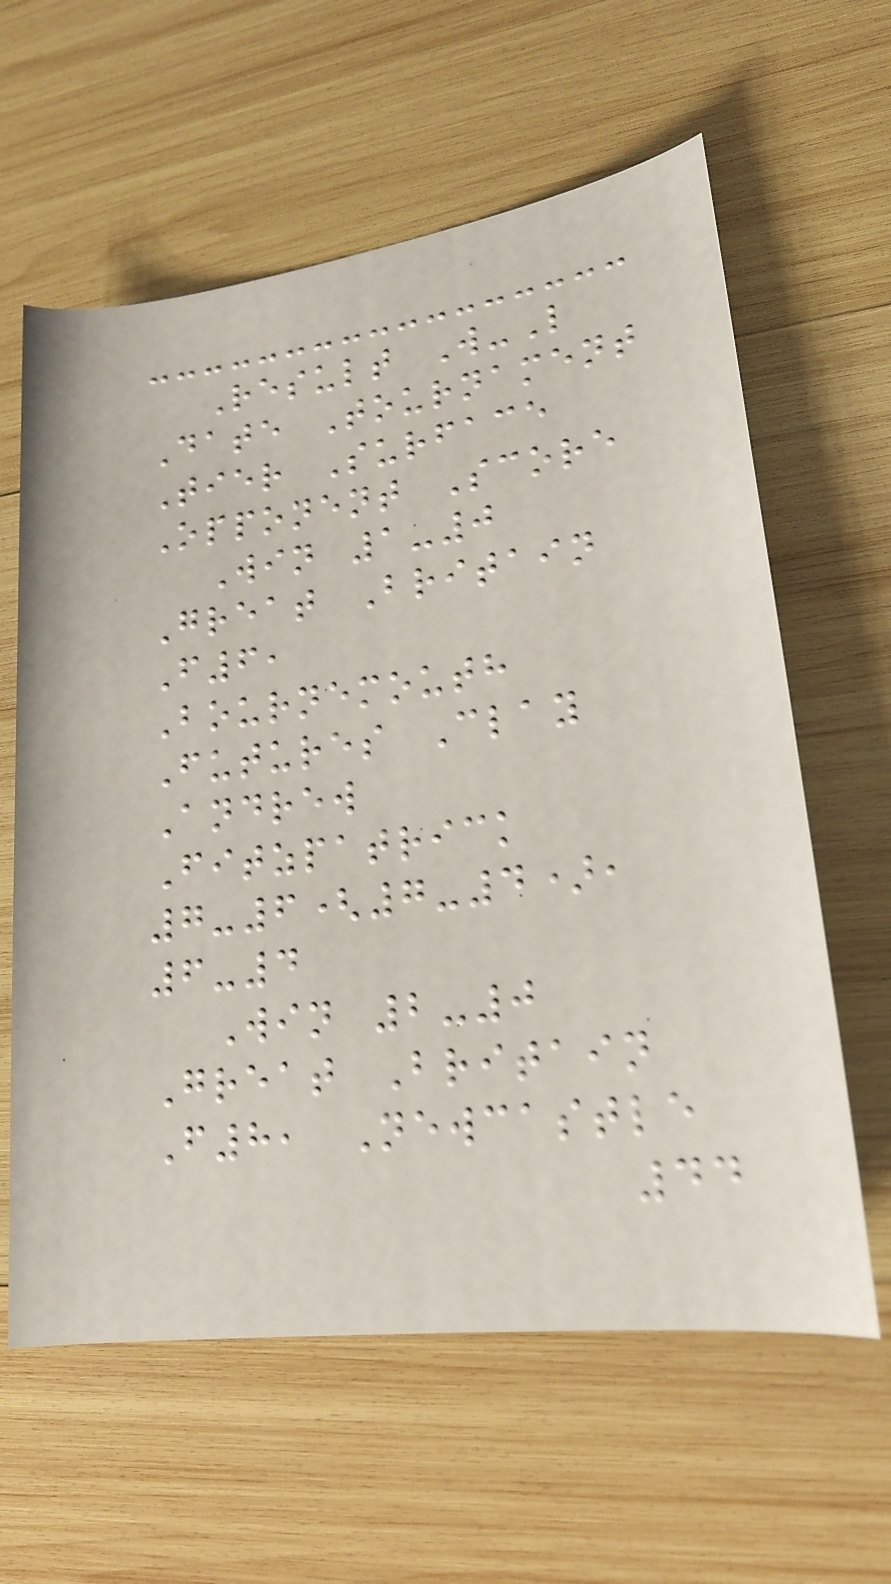Result W-L
Date Tournament
Tier Surface
Opponent Score
Win 1-0
Great Britain
F6,
Bournemouth
Futures Clay
Andrew
Fitzpatrick
7-6(7-4),
6-4
Win 2-0
Great Britain
F8, Newcastle
44
